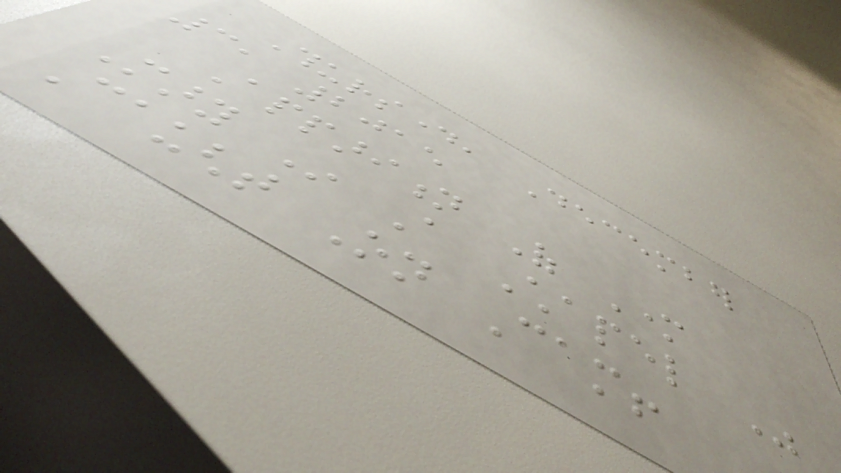Thursday, December
3, 2015
Apparition Of Mother
Mary In A Chapel Was
Caught On Cam!
